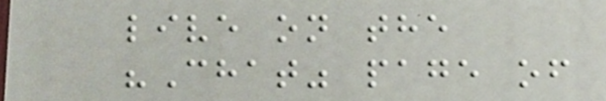live on the
"Chat" page of
